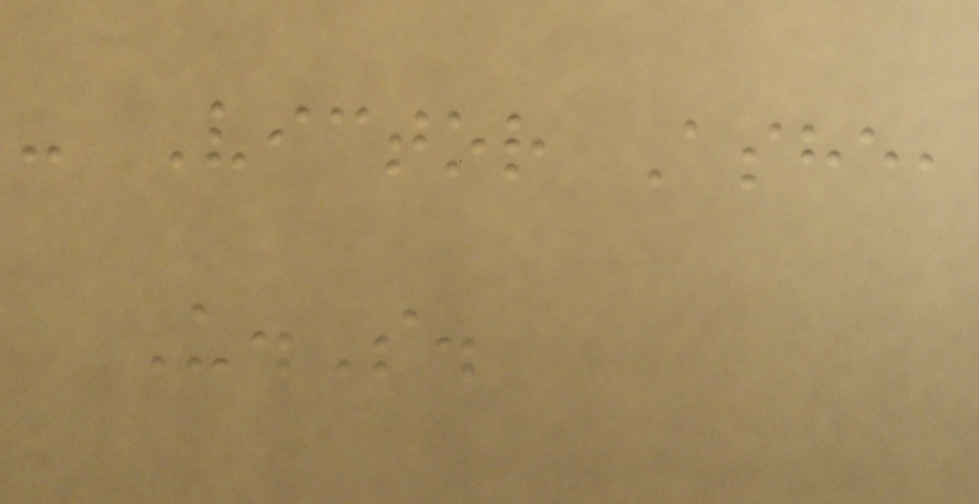- Victor Ashe,
U.S.
